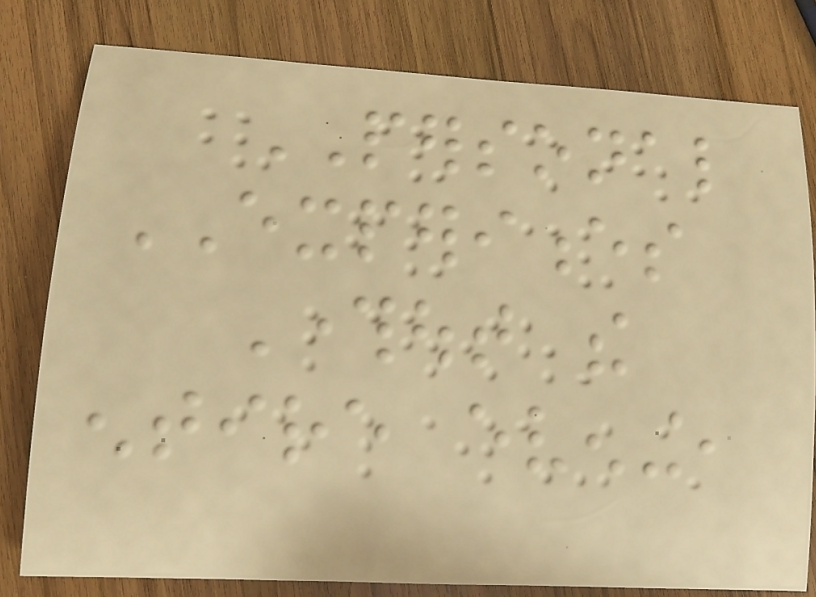PERSONAL
EXPERIENCES
Throughout the
entire evening,
